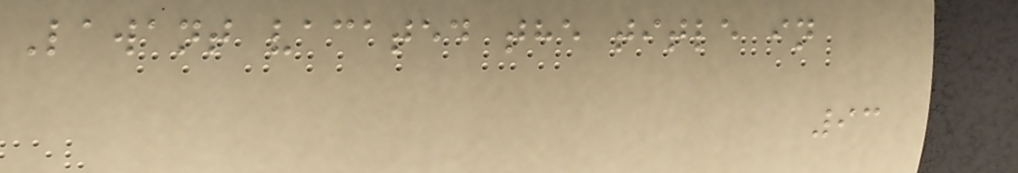Lawant vacated the title in
93
